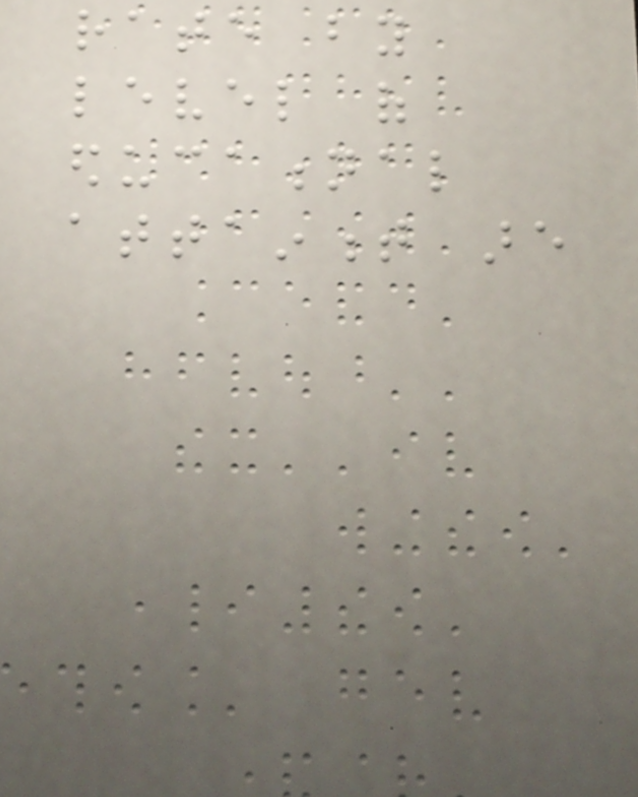rate by
level of
educational
attainment are
